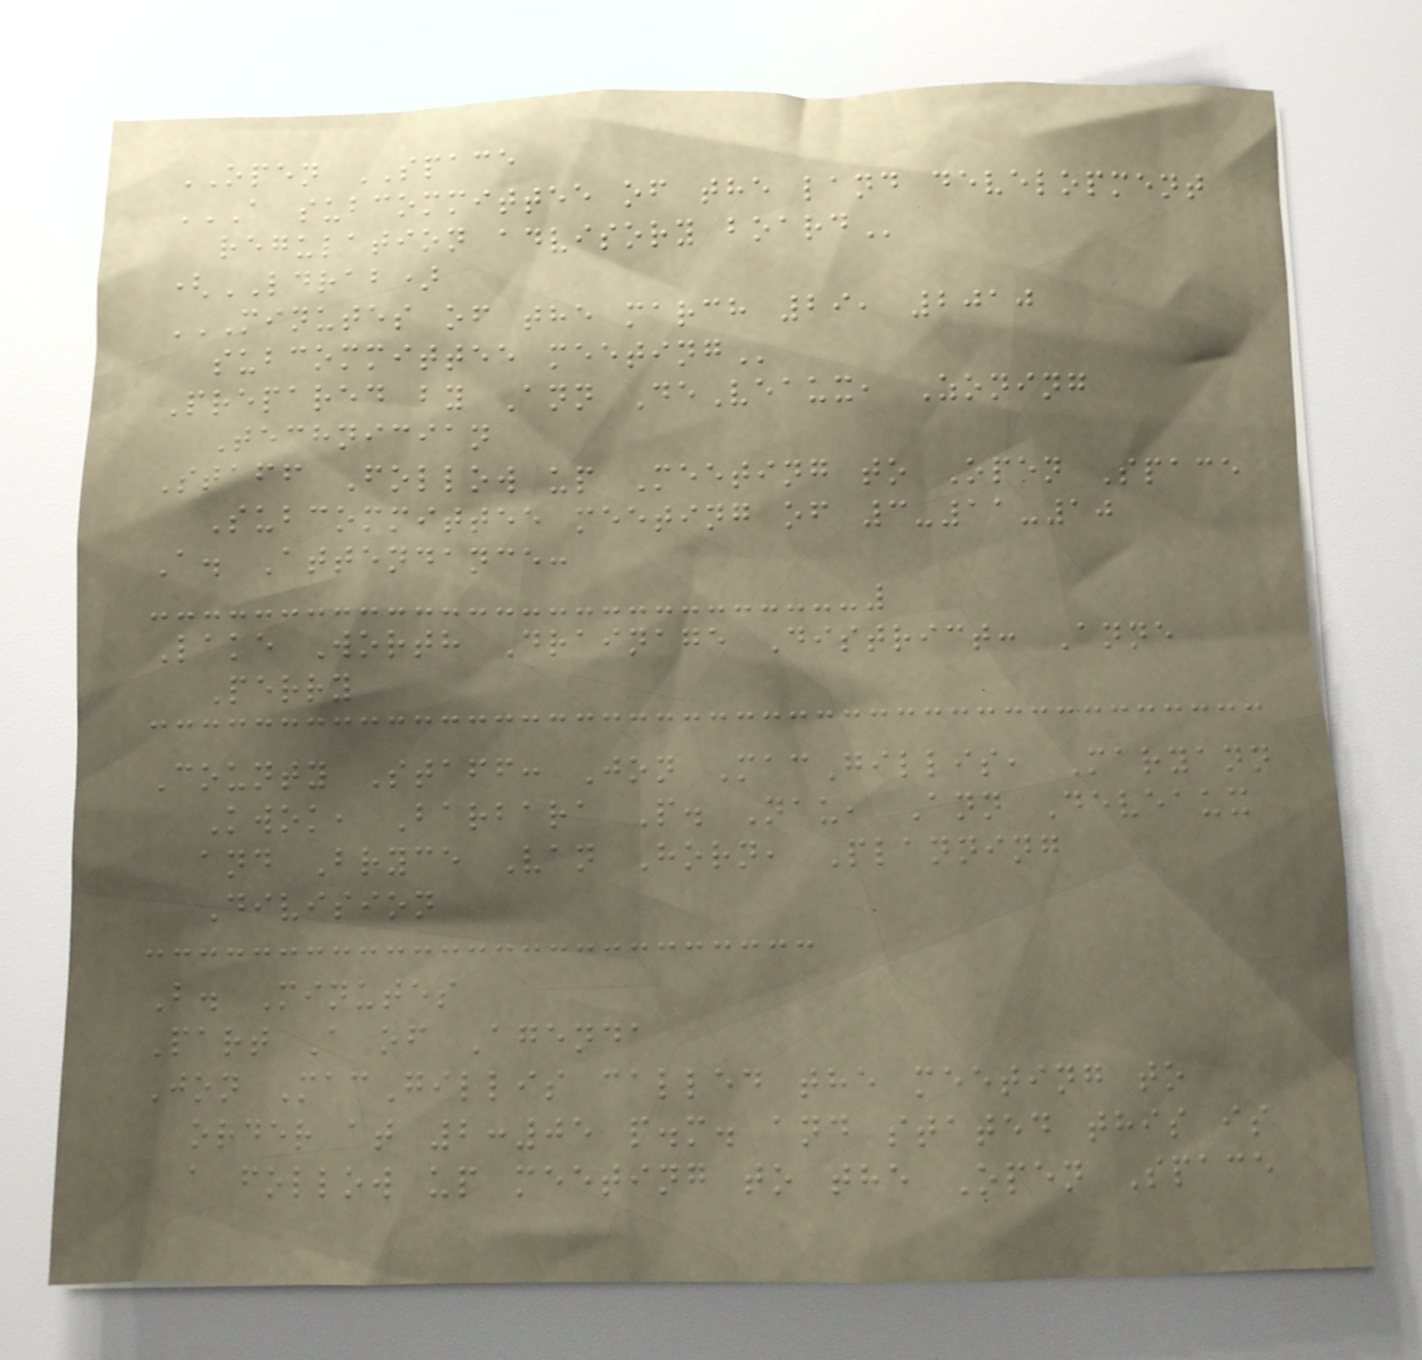OPEN SPACE
A SUBCOMMITTEE OF THE LAND DEVELOPMENT
REGULATION ADVISORY BOARD
(LDRAB)
MINUTES OF THE MARCH 29, 2010
SUBCOMMITTEE MEETING
Prepared by Ann DeVeaux, Zoning
Technician
Staff Follow up Meeting to Open Space
Subcommittee meeting of 3-11-10
A. Attendance:
Lake Worth Drainage District: Anne
Perry
County Staff: Jon MacGillis, Maryann
Kwok, Barbara P. Nau, Ann Deveaux
and Bryce Van Horn, Planning
Division
B. Minutes
Part A of Agenda
Jon MacGillis called the meeting to
order at 2:05 p.m. and stated this is
a follow up meeting to the Open Space
